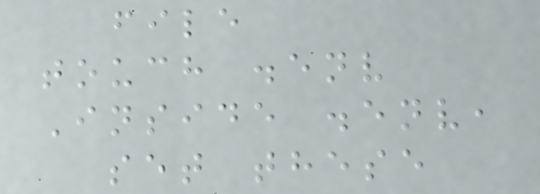file
touch .env
Inside .env,
set these
